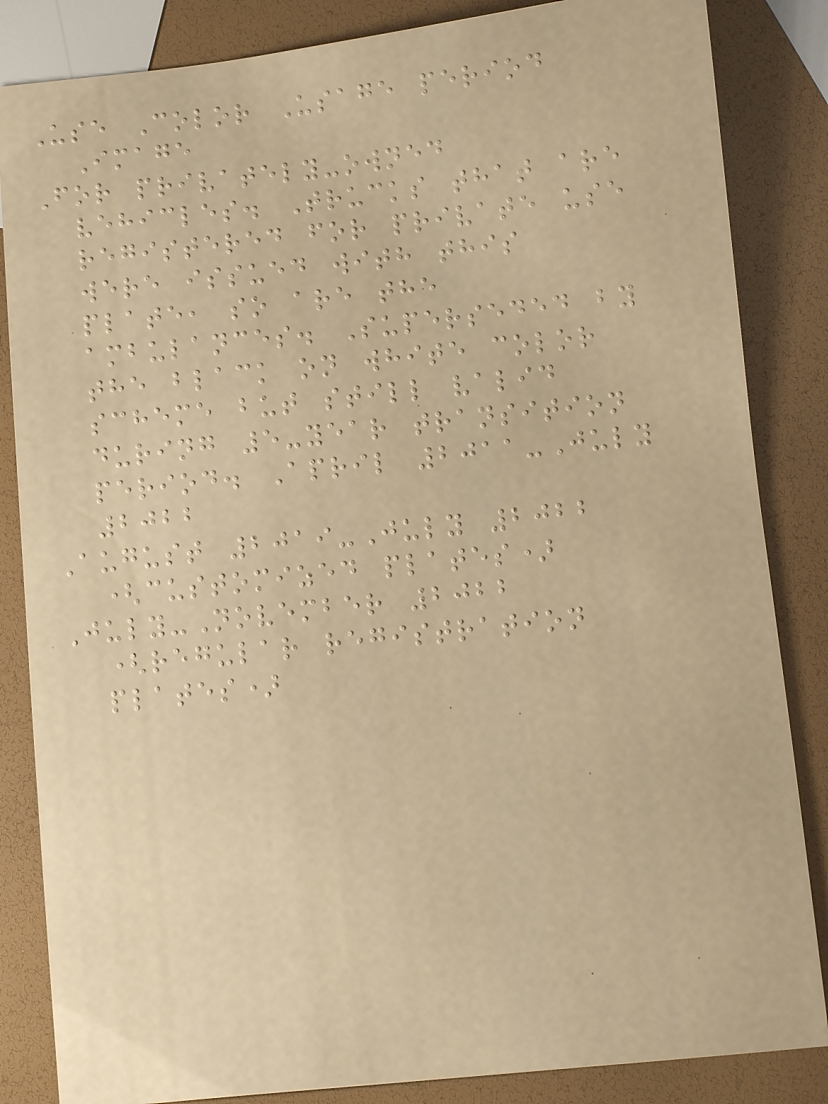Use Color Usage period
Image
For privately-owned
vehicles. Trucks that are
registered for private use
were issued with this
plate, so are the
ambulances. Superseded by
the black on white color
scheme but still valid
during 5-year transition
period. April 2011-July
2022
August 2019-July 2022
(customized plates)
July-November 2022
(regular registration
plates)
